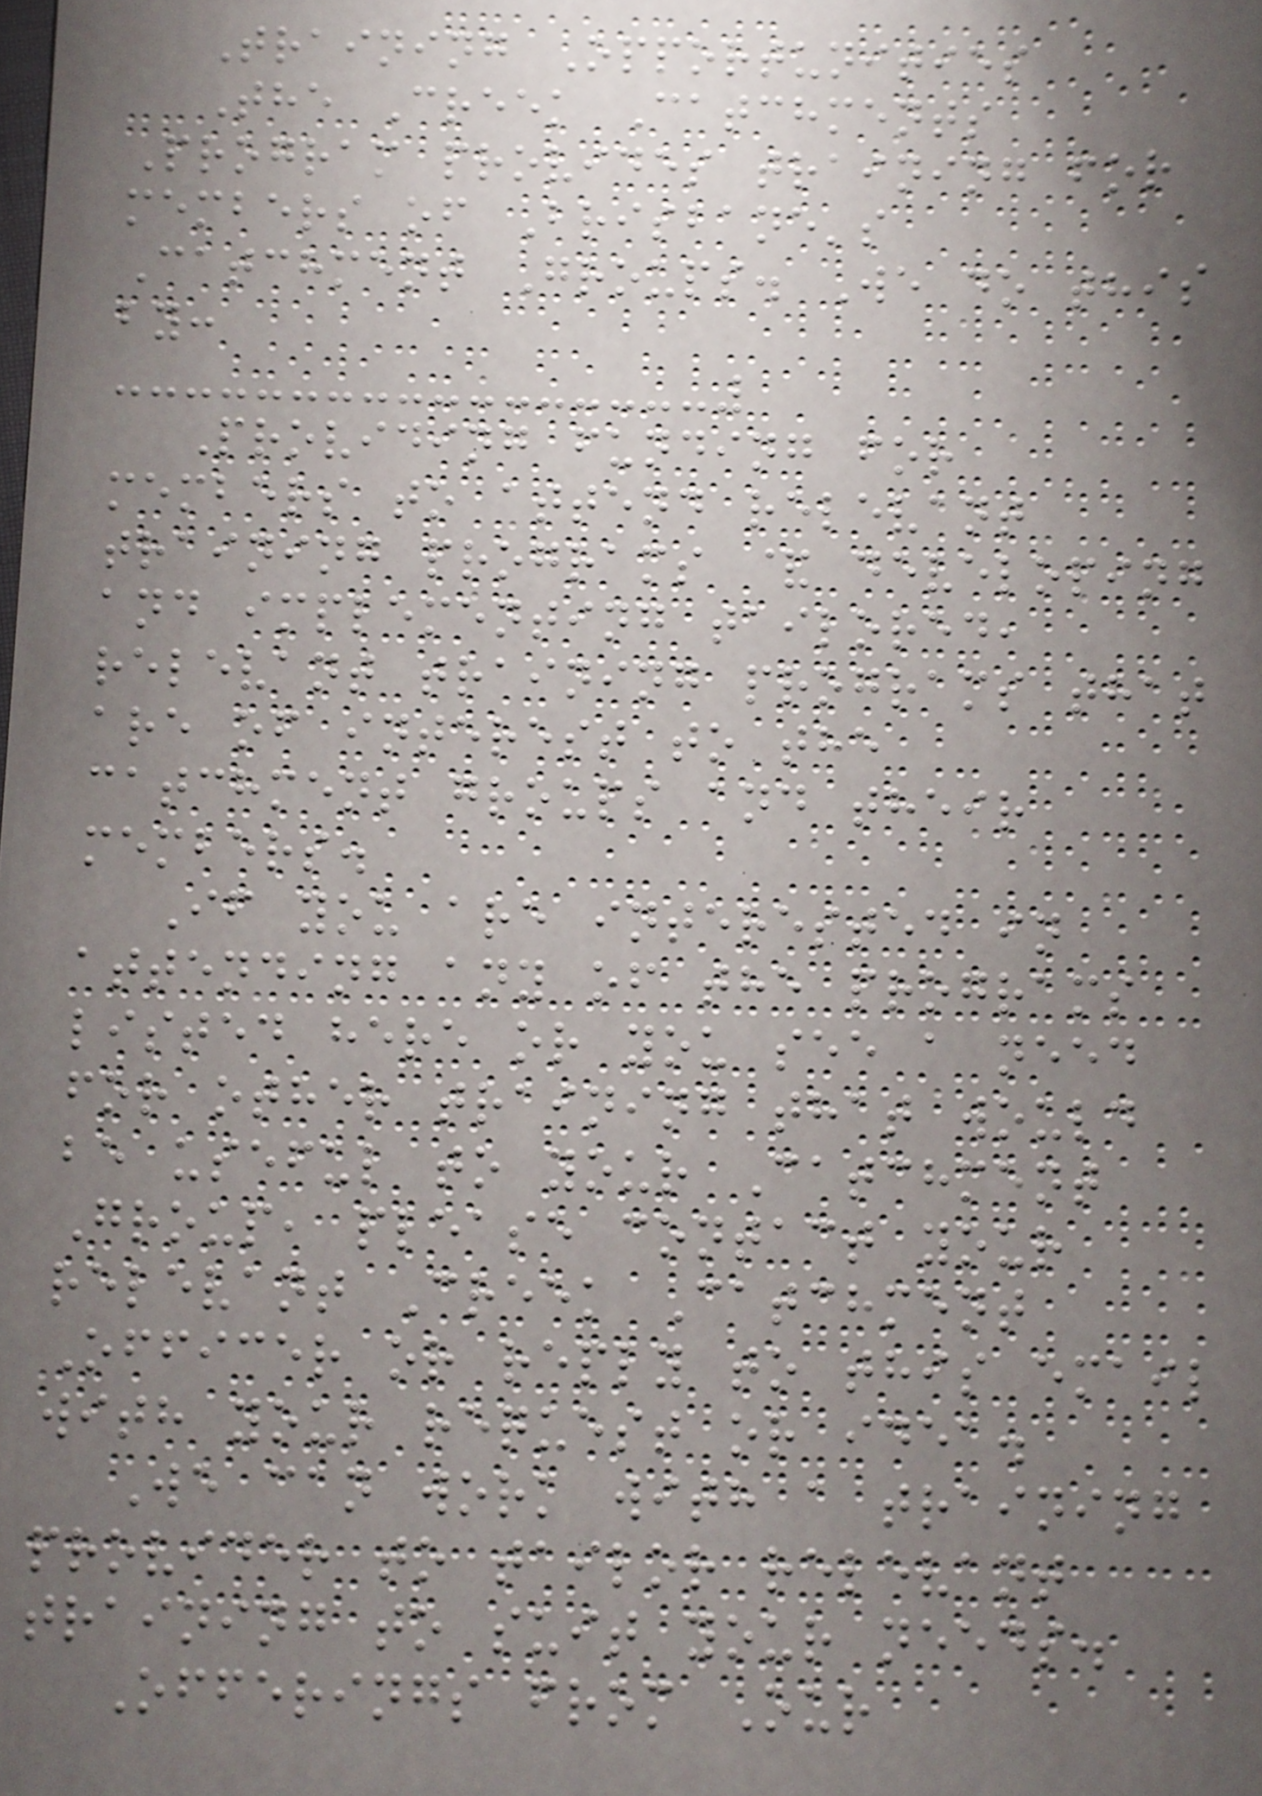Training Opportunities
The Creek Catchments
Program provides training for
members of Brisbane's
Catchment Groups. We do this
by:
Providing funding for
members to attend relevant
training programs & developing
and implementing tailored,
relevant training programs that
are of interest to the
catchment groups and their
members.
If you are interested in
attending any of the programs
listed here or you see a need
for other training that would
be useful to your Catchment
Group, please contact your
relevant Creek Catchment
Officer or reply to this email
with your request or idea.
We can work with a training
provider to tailor relevant
training to suit your needs.
Offerings from Our
